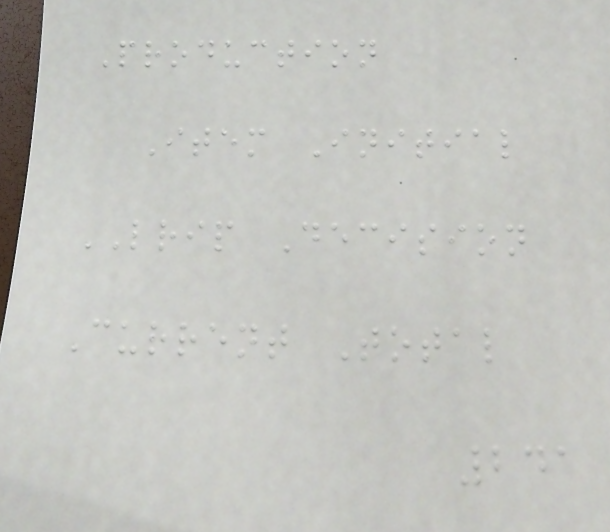Production
Item Initial
LRIP Decision
Current Total
241
